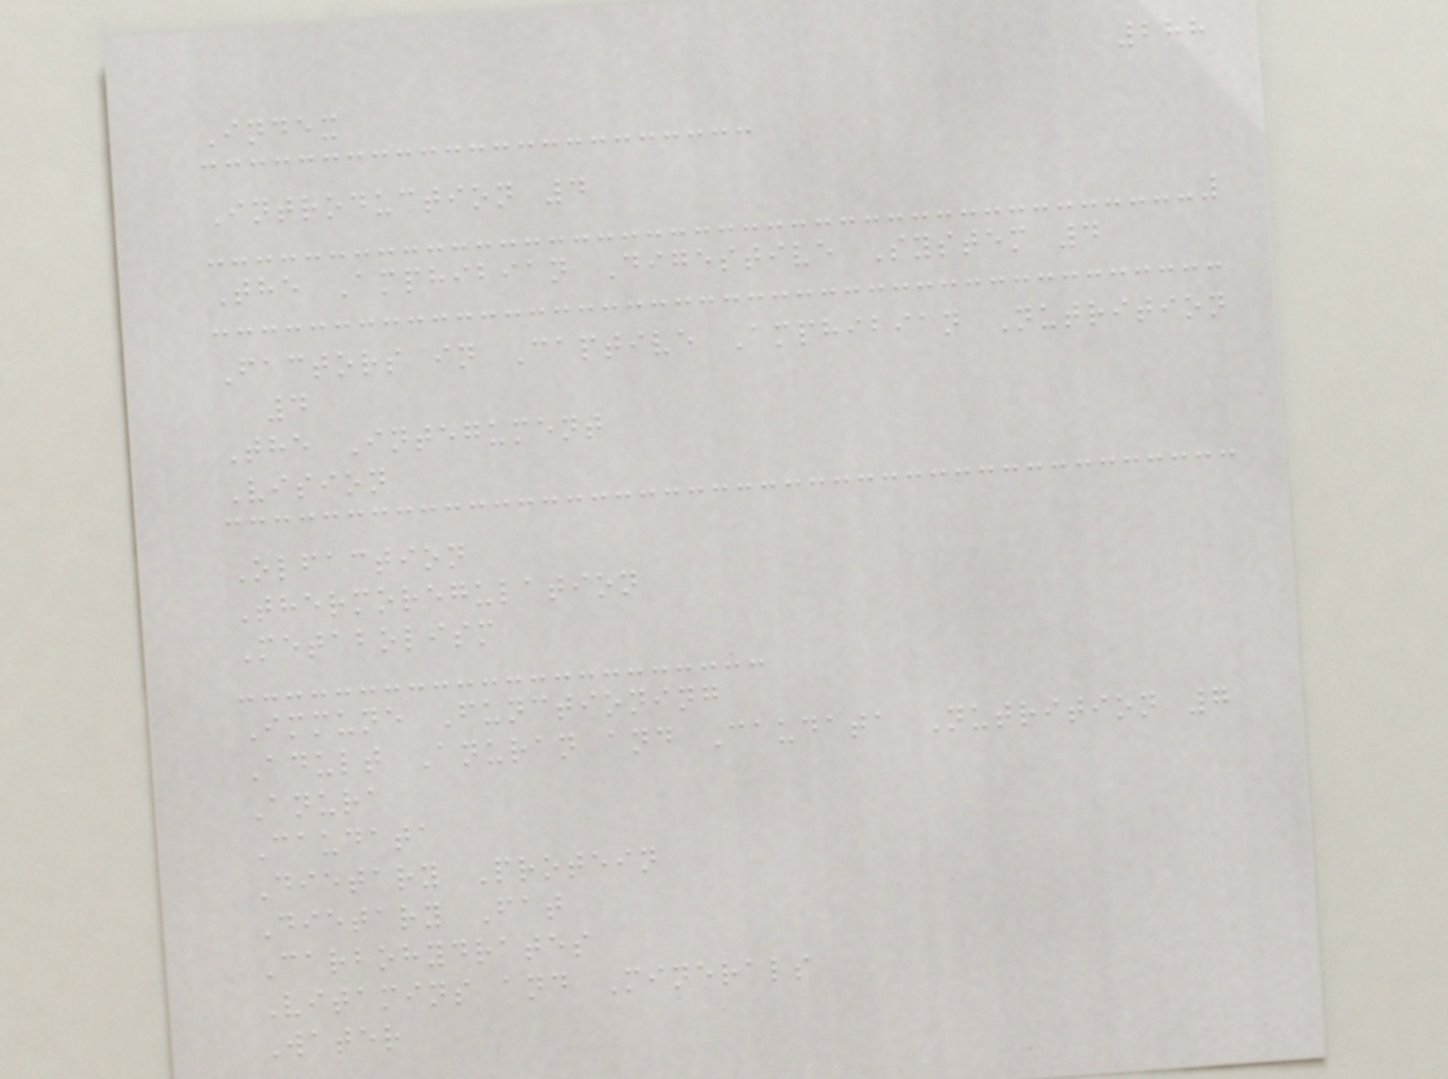288
Index
Introduction 4
The Amphibian Digestive System 4
Factors in Captive Amphibian Nutrition
4
The Integument
Vision
Olfaction
Thermoregulation
Metabolism
Immune Functioning
Adult Anuran and Caudata Nutrition 7
Anura
Caudata
Dietary Protein
Dietary Fat
Carbohydrates
Vitamins and Minerals
Water
